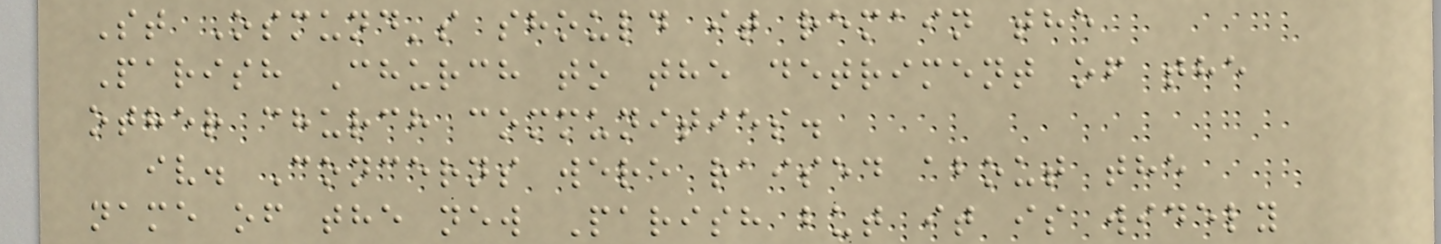St Osmund's should it remain the
Parish Church to the detriment of the
other church communities.
iv. Concerns were raised about the
name of the new Parish but it is widely
